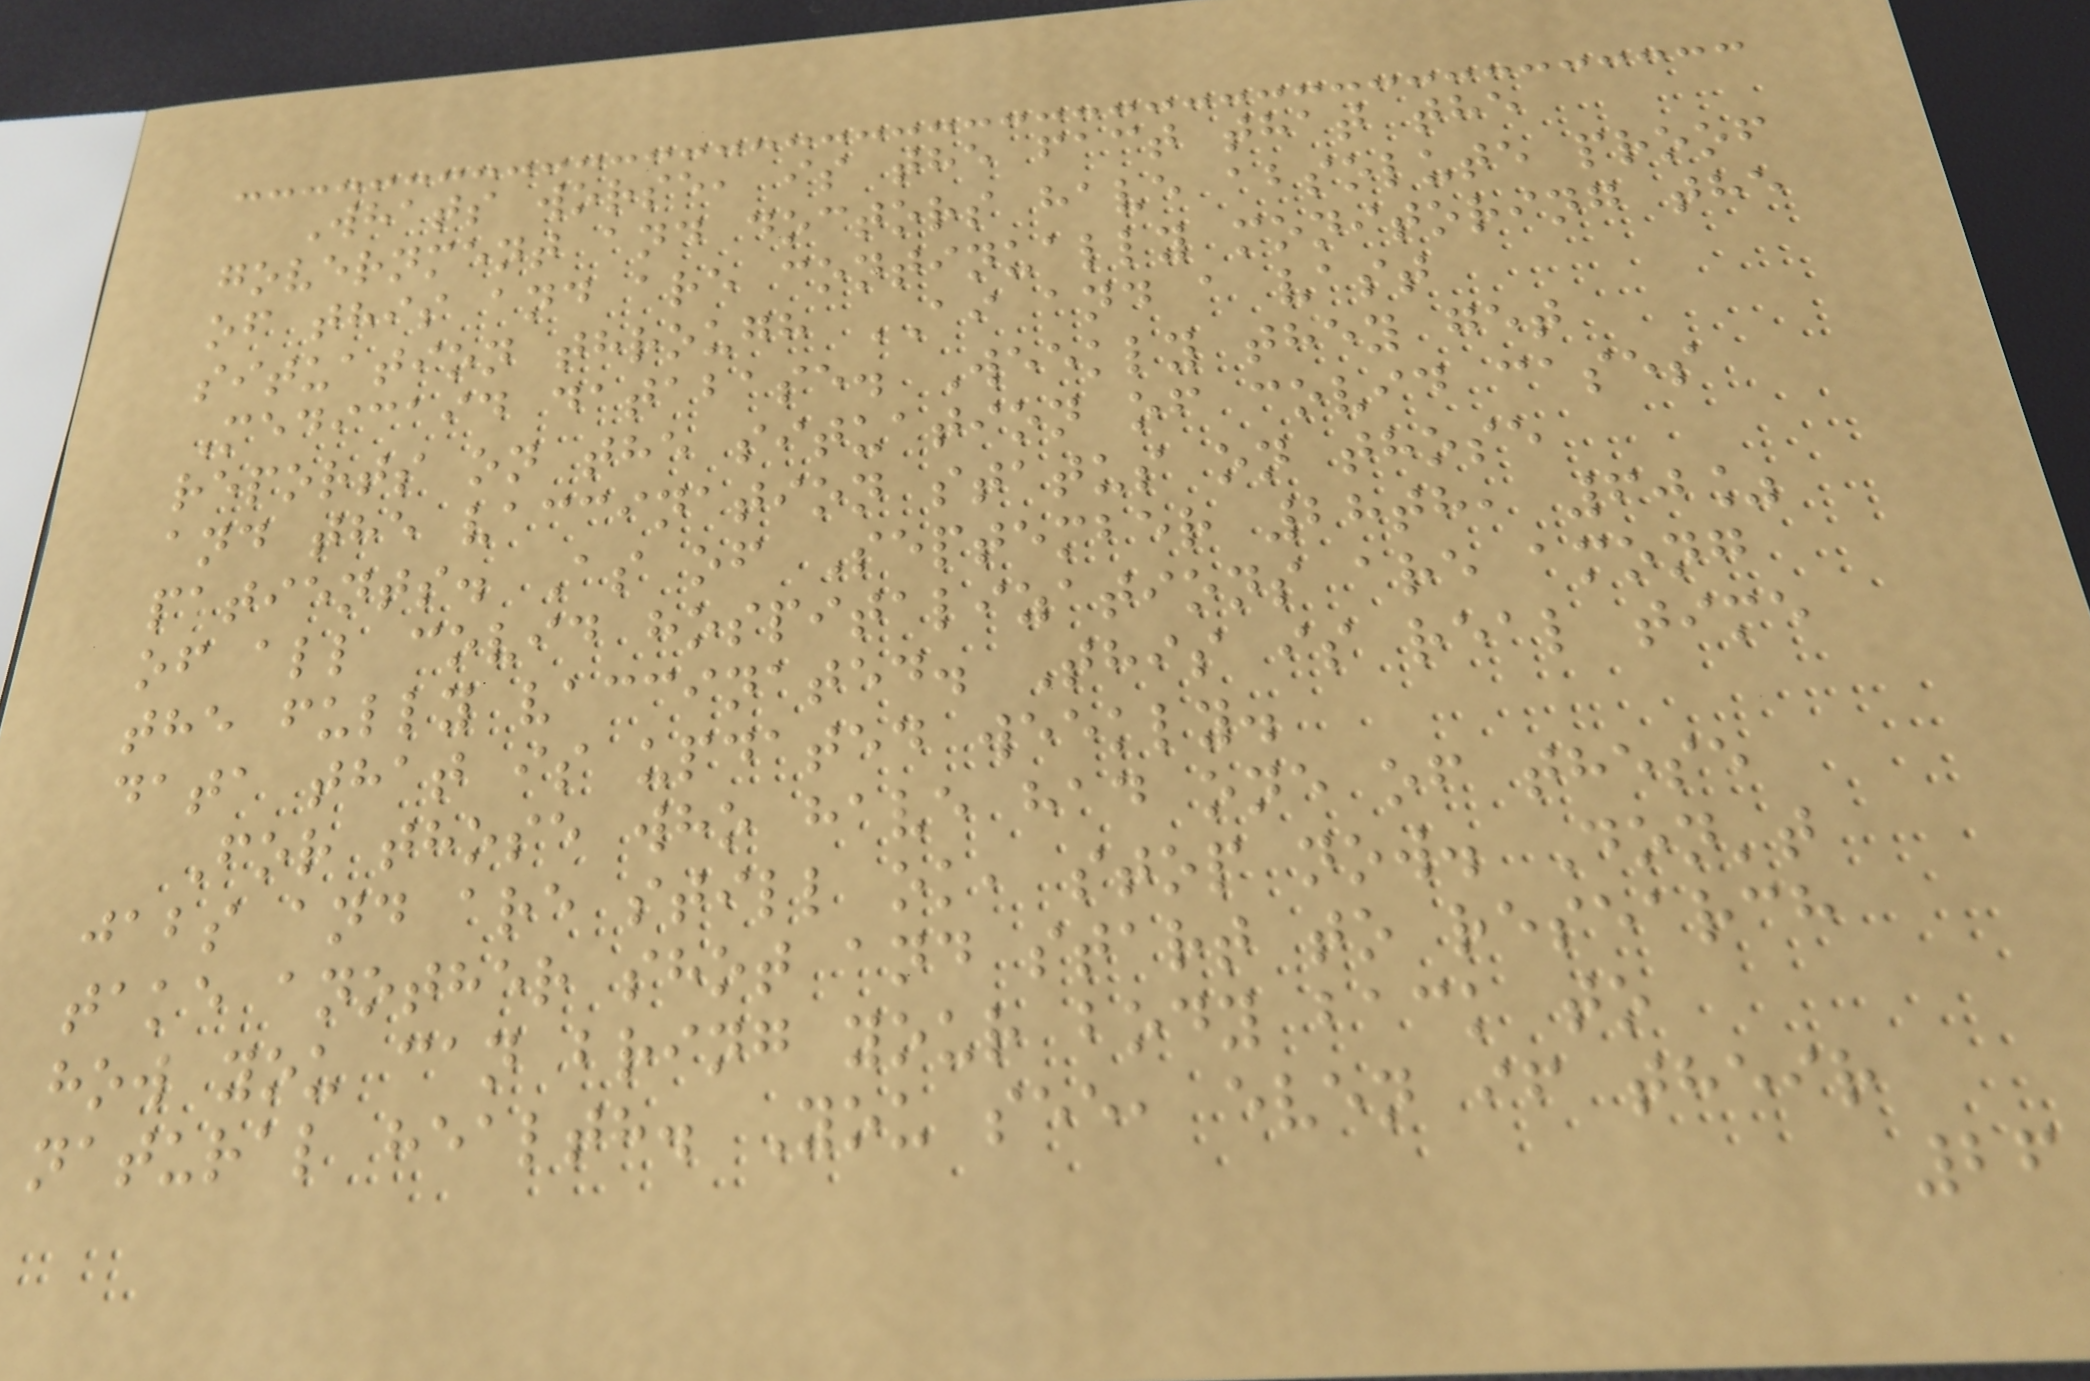Whats worse, is the fact that the
government and doctors have absolute proof
of this and are continually monitoring the
situation through AI and a vast
Medicaid database. Weekly they get
reports on the situation of covid cases
and the vaccination status on those
patients. As of September 28th, 60%
of all covid hospitalizations are among
the fully vaccinated. This is real time
data that is updated weekly.
For those who have had one of these
jabs and are still ok, stop now. Don't
take another shot and start to research
how you can bring your body back to
natural health. You see, even if their
26
